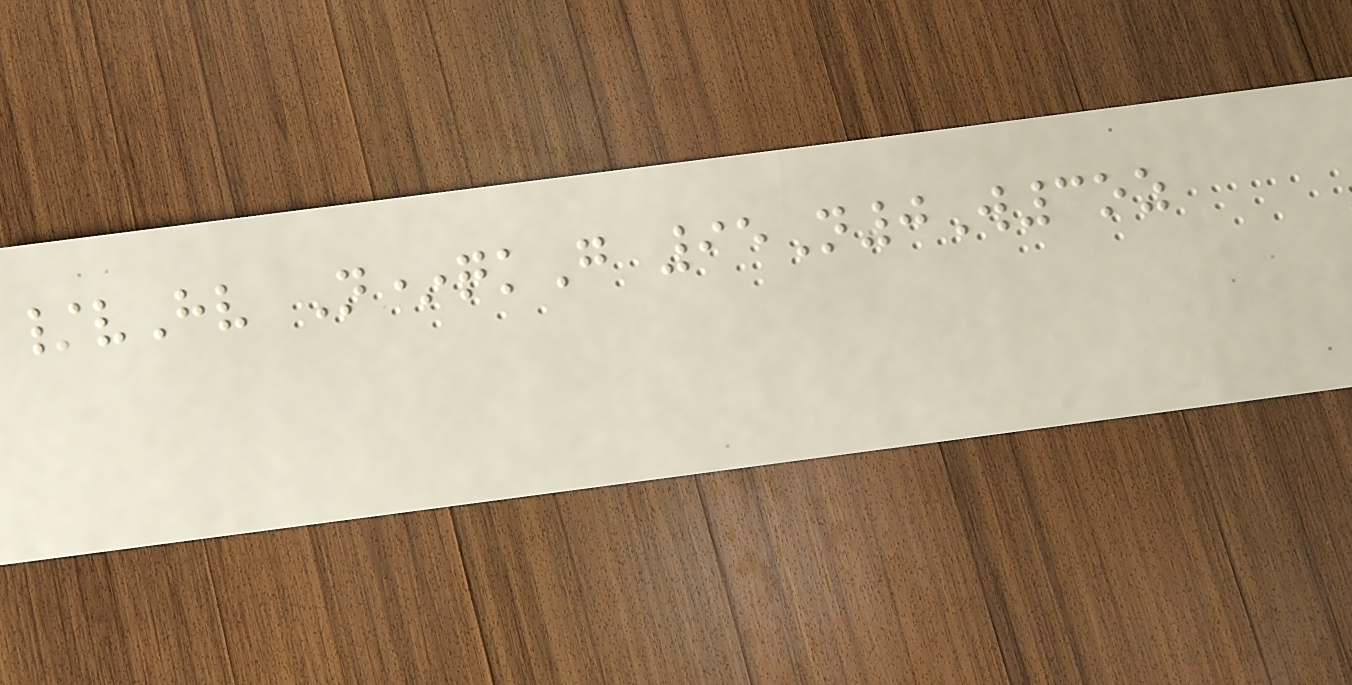/vHv N*qkG 95N0W3oz
